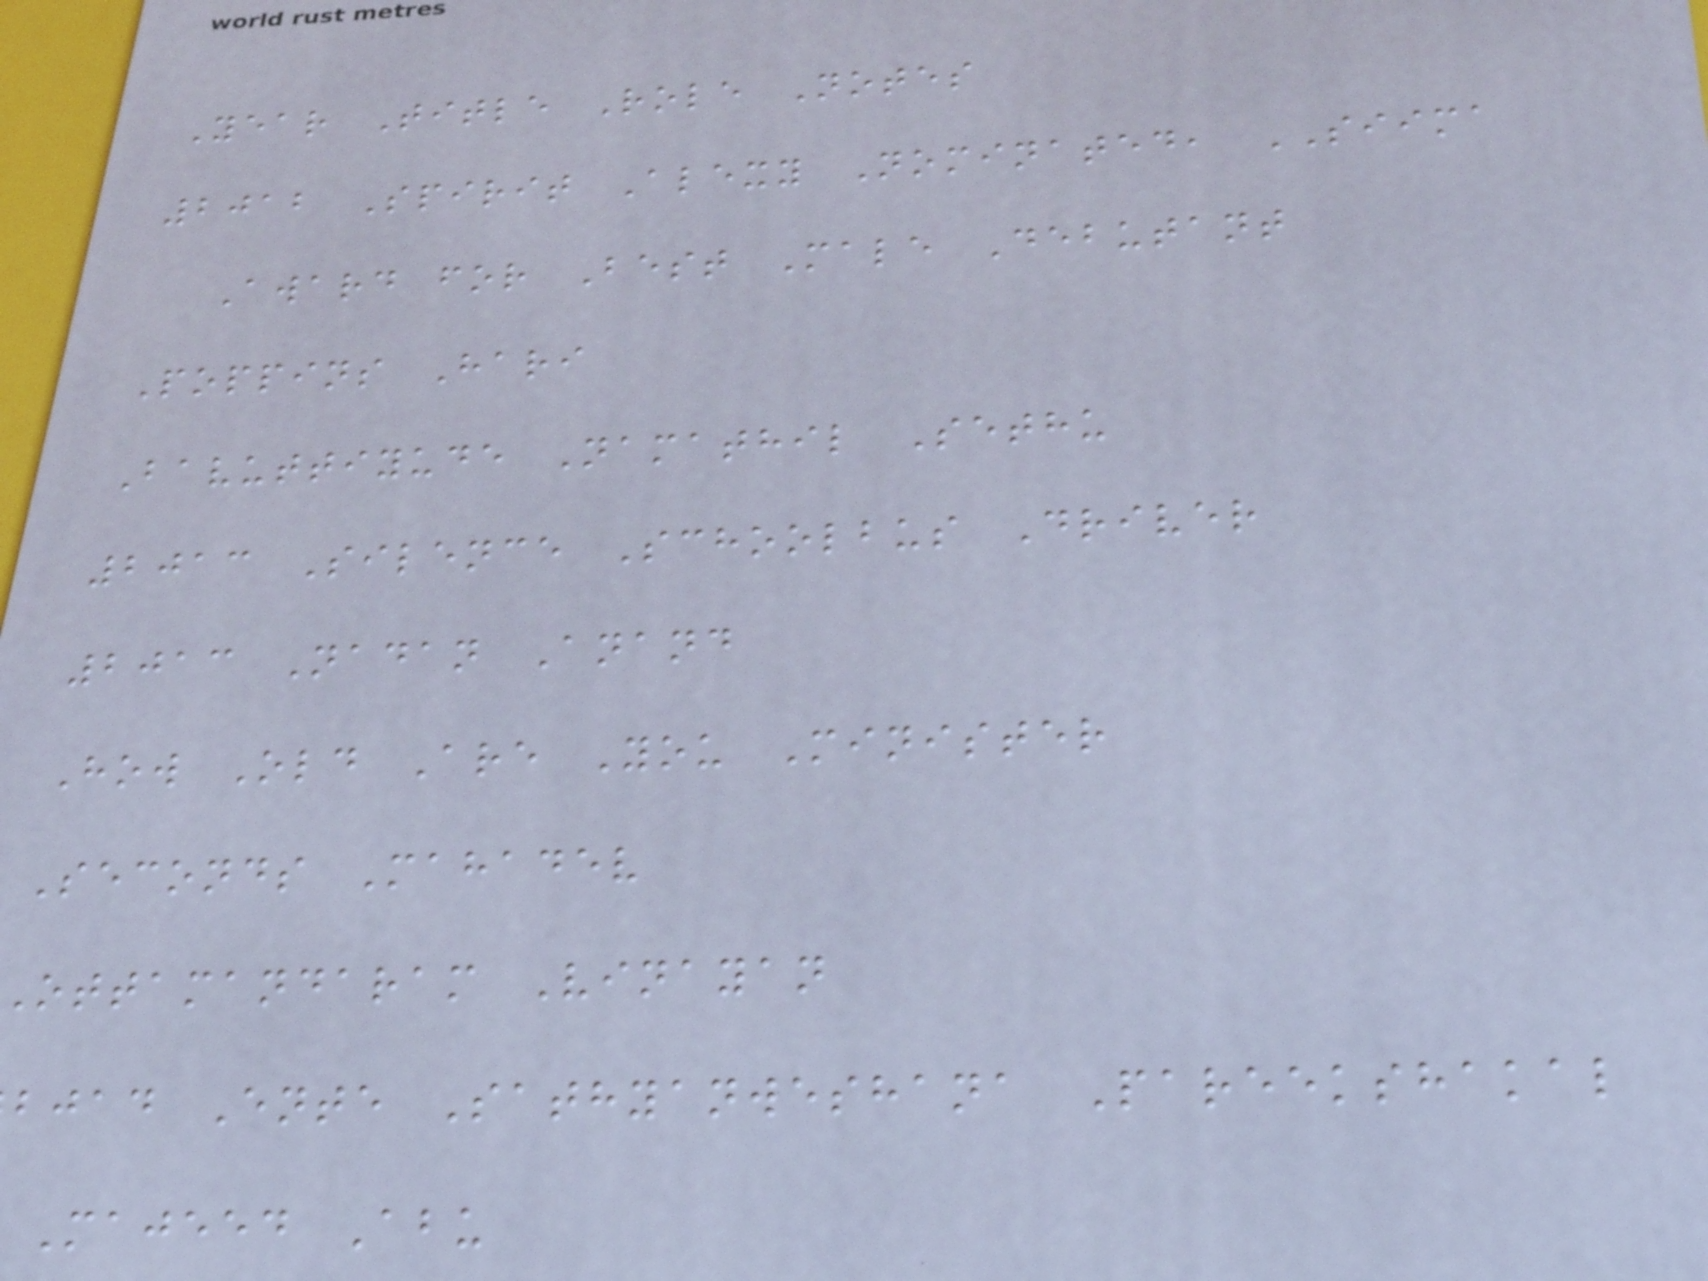Year Title Role Notes
2012 Spirit Alexy Nominated, SIIMA
Award for Best Male Debutant
Poppins Hari
Bavuttiyude Namathil Sethu
2013 Silence Schoolbus Driver
2013 Nadan Anand
How Old Are You Minister
Seconds Mahadev
ottamandaram Vinayan
bjad Ente Sathyanweshana Pareekshakal
Majeed Abu
